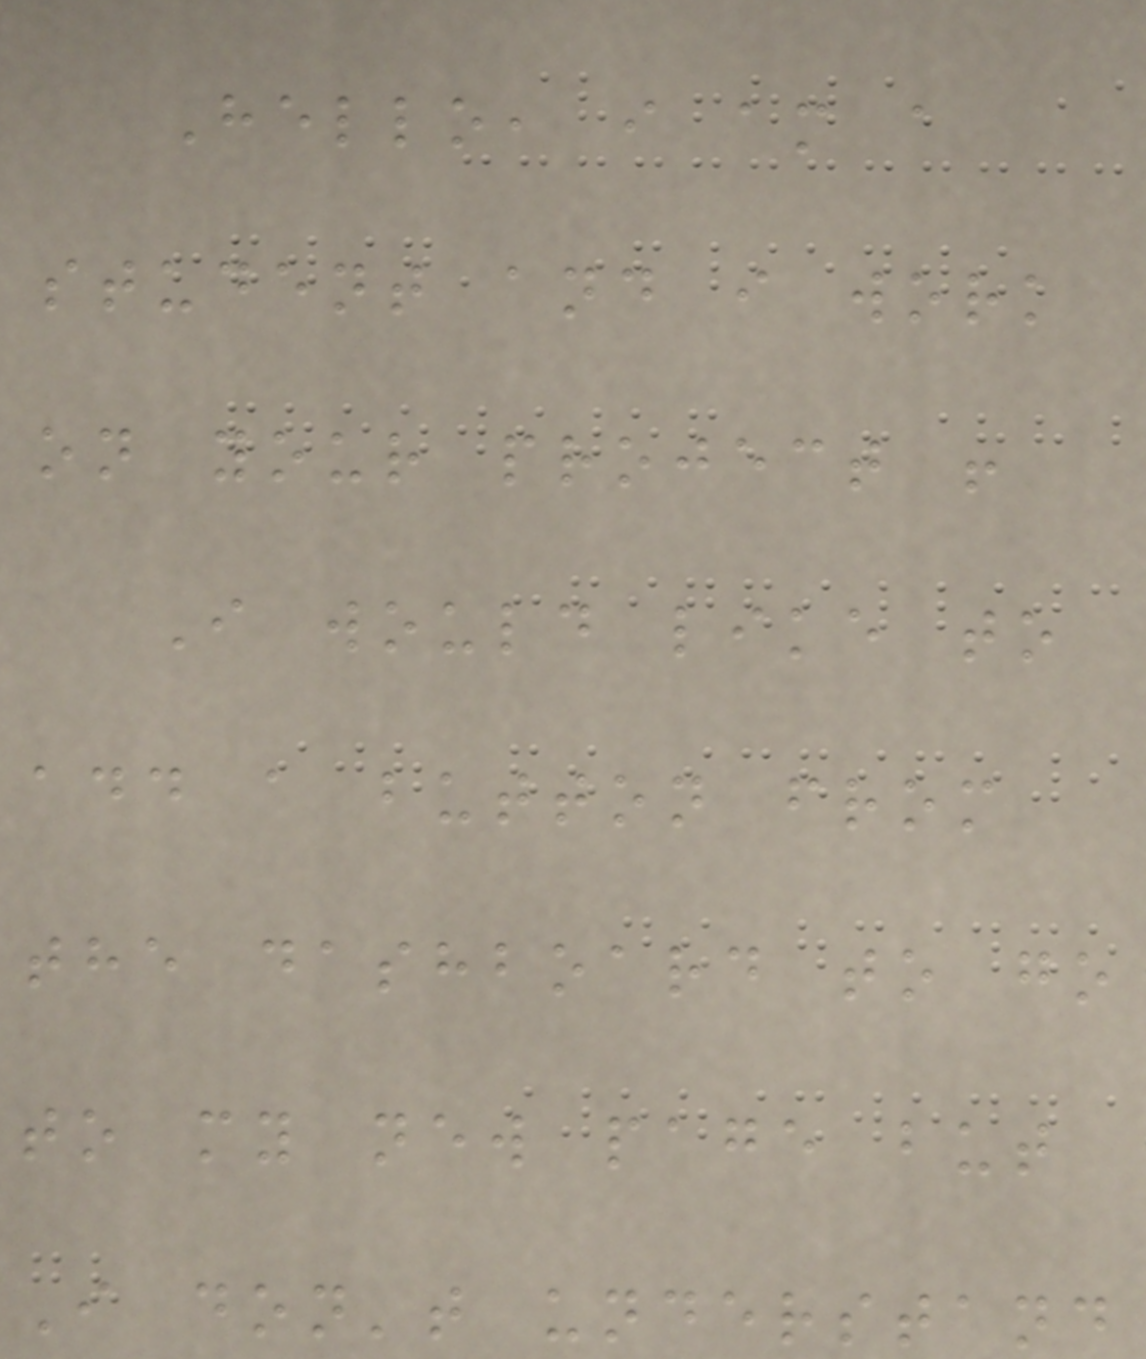Hello, i am a
student and i work
on your project !
I would like to
add a button from
the dashboard to go
to my new page but
I don't understand
